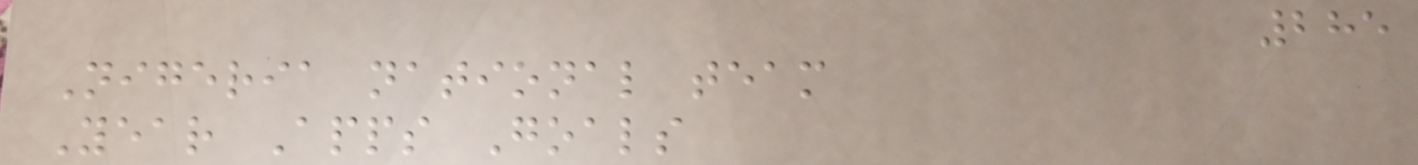285
Nigeria national team
Year Apps Goals
